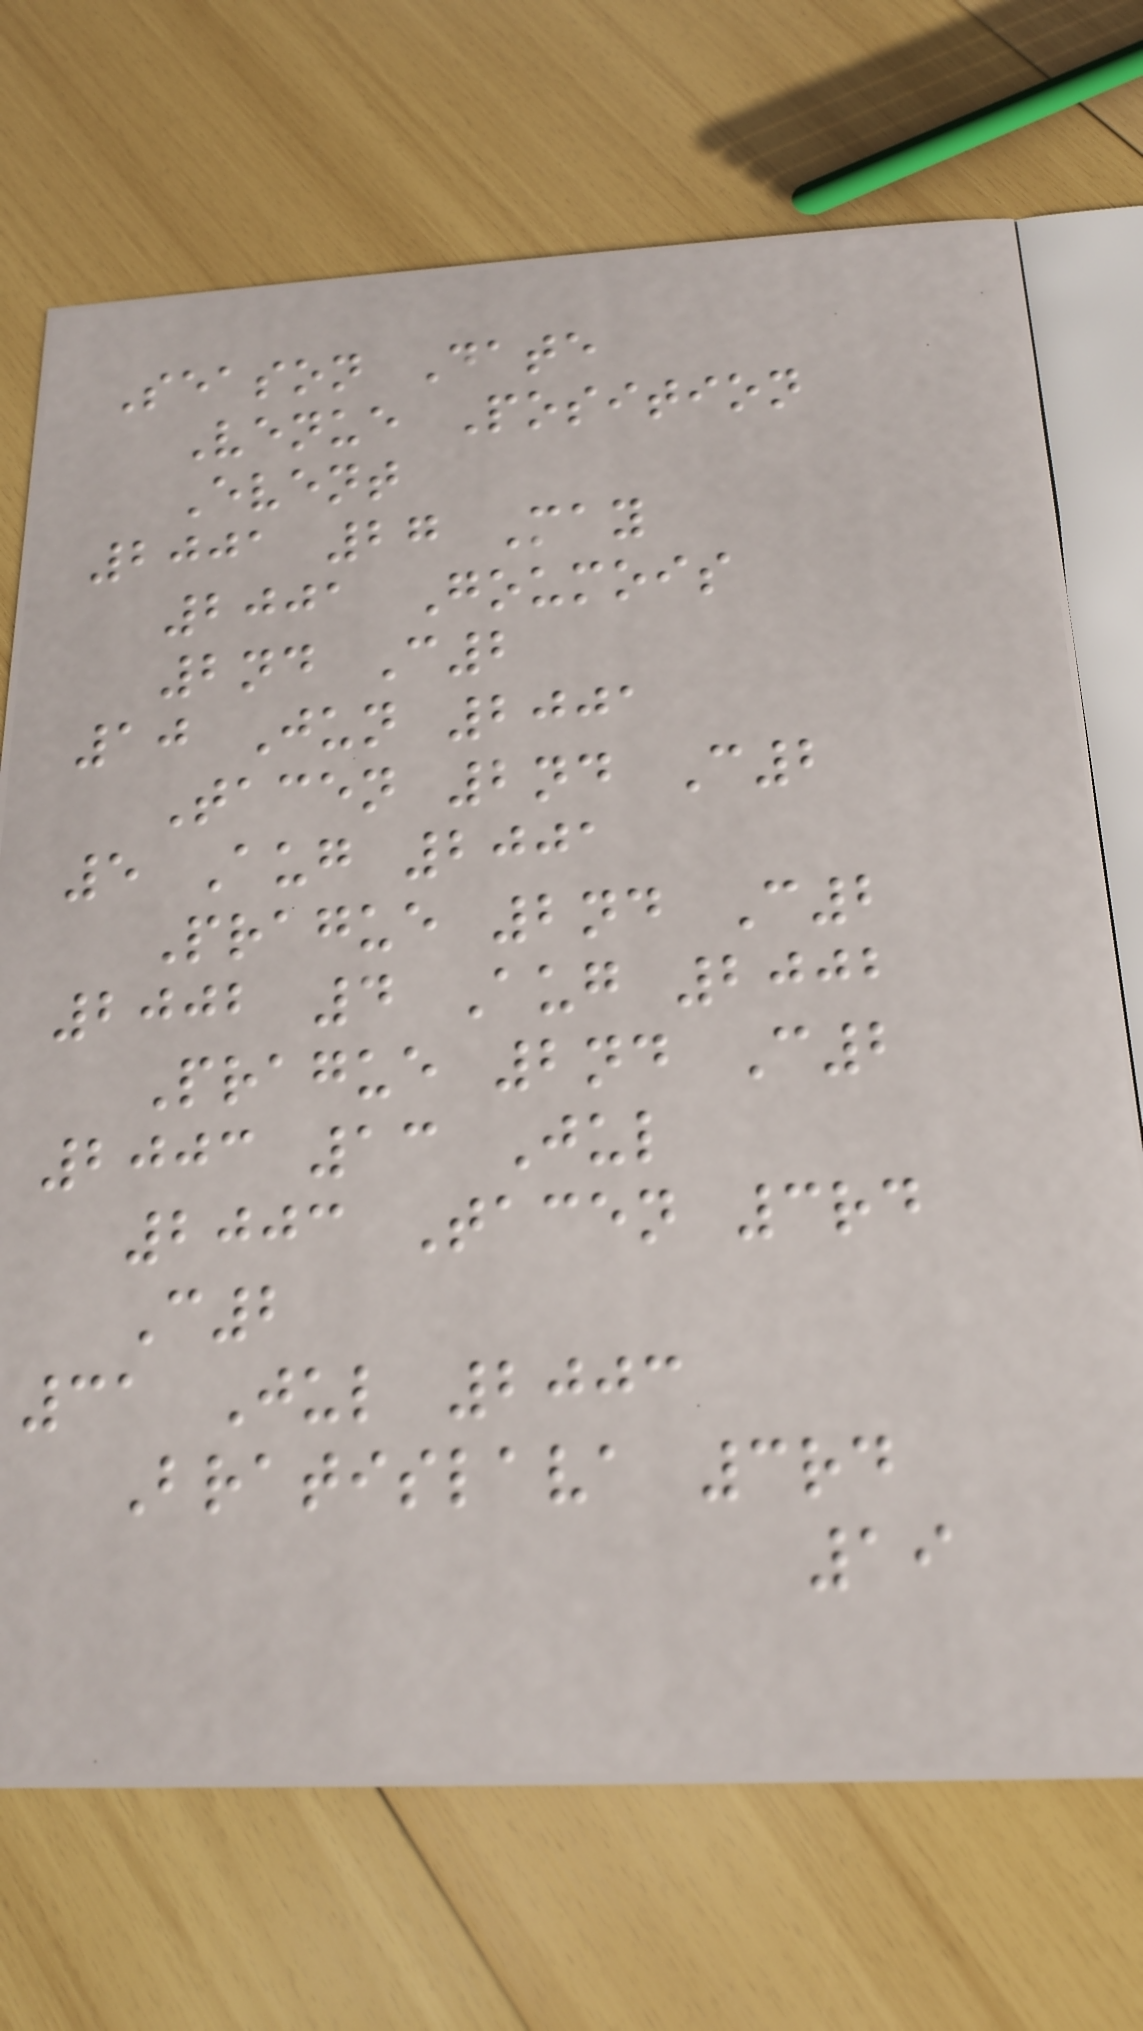Season Date
Venue Position
Event
2001 27 May
2001 Goumois
2nd C2
10 Jun 2001
Tacen 2nd C2
5 Aug 2001
Prague 2nd C2
2002 4 Aug 2002
Prague 2nd C2
2003 13 Jul
2003 Tacen 3rd
C2
31 Jul 2003
Bratislava 3rd
19
